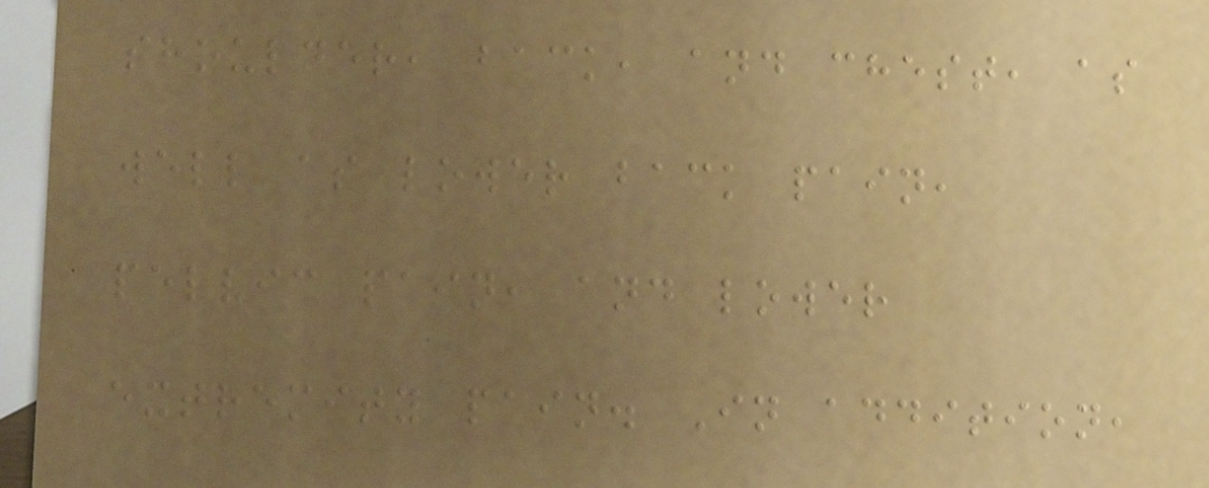shoulder, back, and chest, as
well as lower back pain,
pelvic pain, and lower
extremity pain. In addition,
